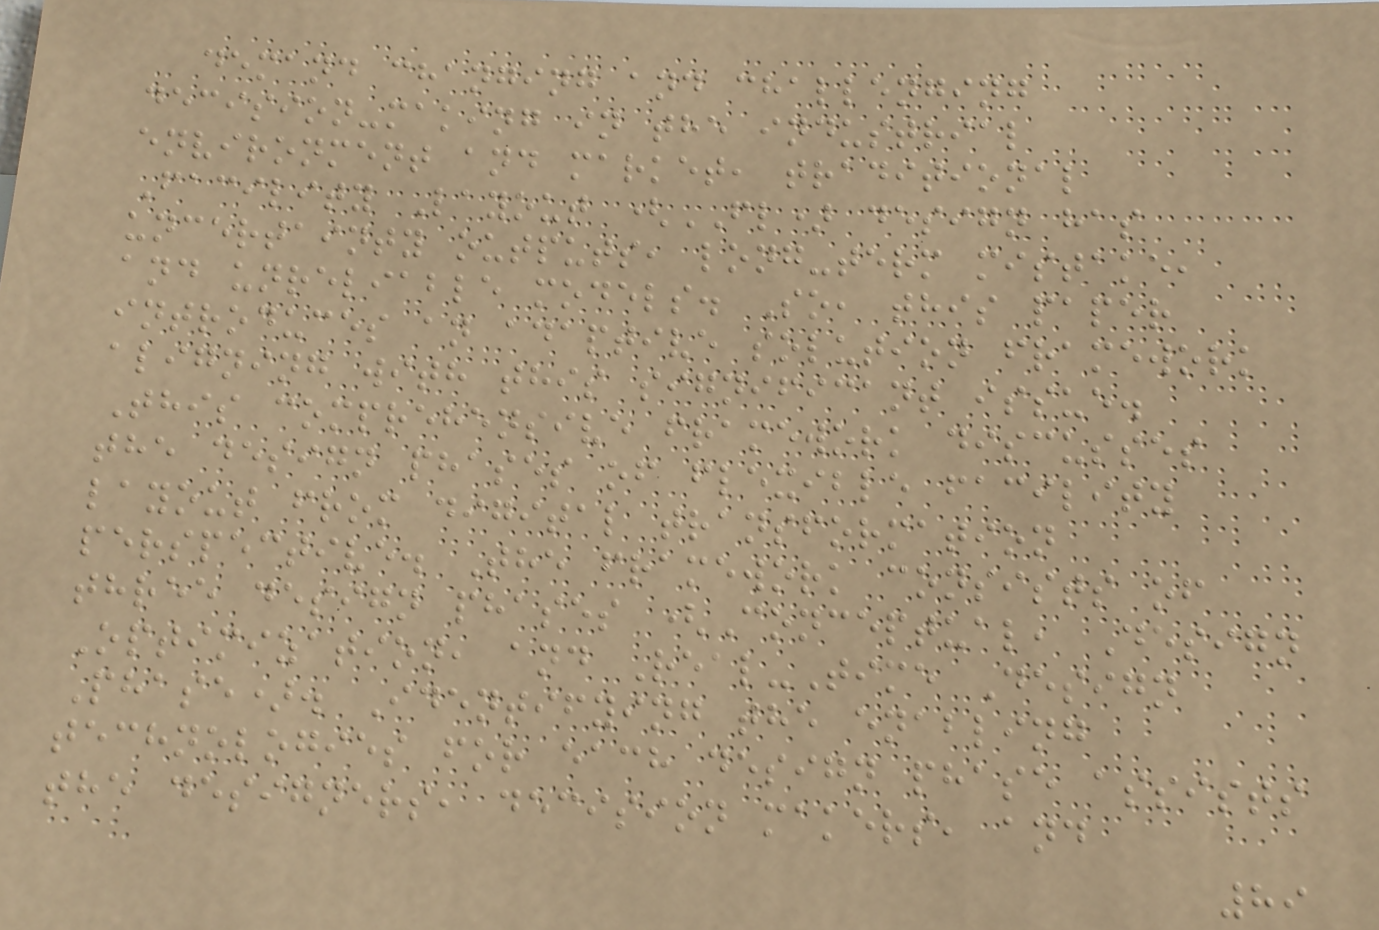demand changing and challenging
decision-making in the industrial
environment and market, traditional
Facility Layout (FL) design has
uncertainty outputs, long-term mistake,
and unreliable models. So, this paper
introduces an adaptive solution framework
aligning with this significant issue.
This comprehensive framework discusses
the design phases of flexible facility
layout from digital transformation
perspective. The framework consists of
three design phases (Conceptual, Design
Optimization, and Real-Time Design
Phase). Identifying the enabling
technologies for each design phase assists
the designers, decision makers, and
89
